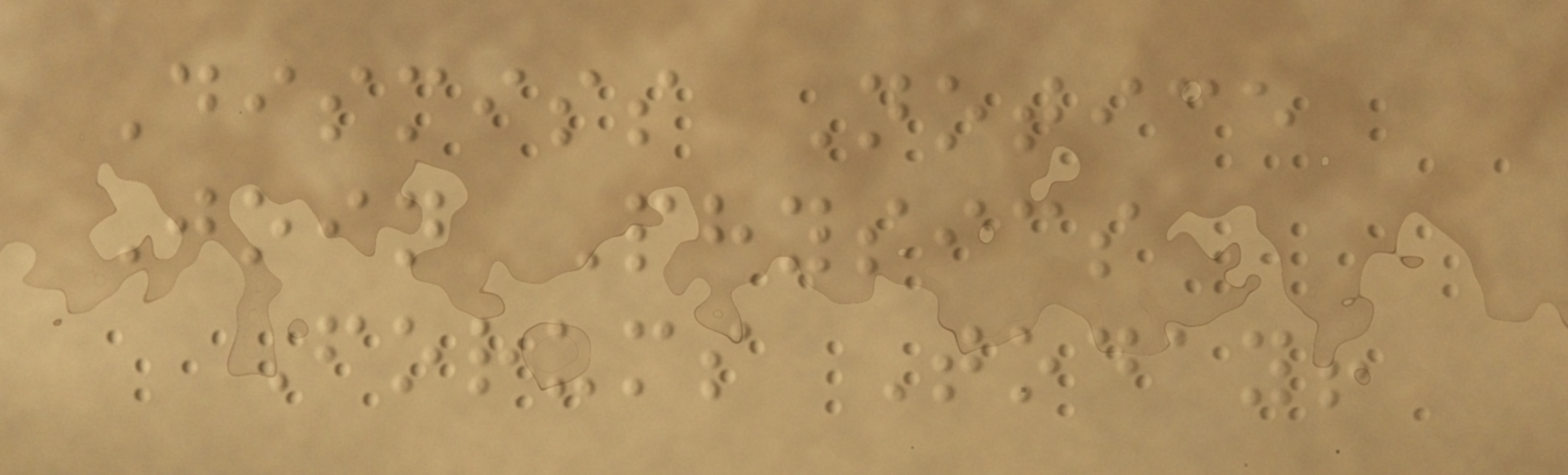Dismiss Notice
Join Physics
Forums Today!
